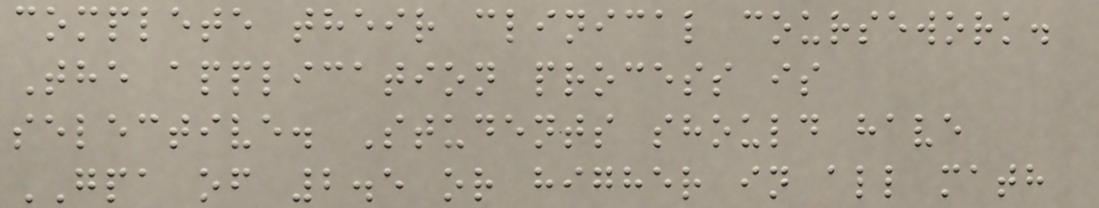complete their clinical coursework.
The application process is
selective. Students should have
GPA of 2.5 or higher in all math
